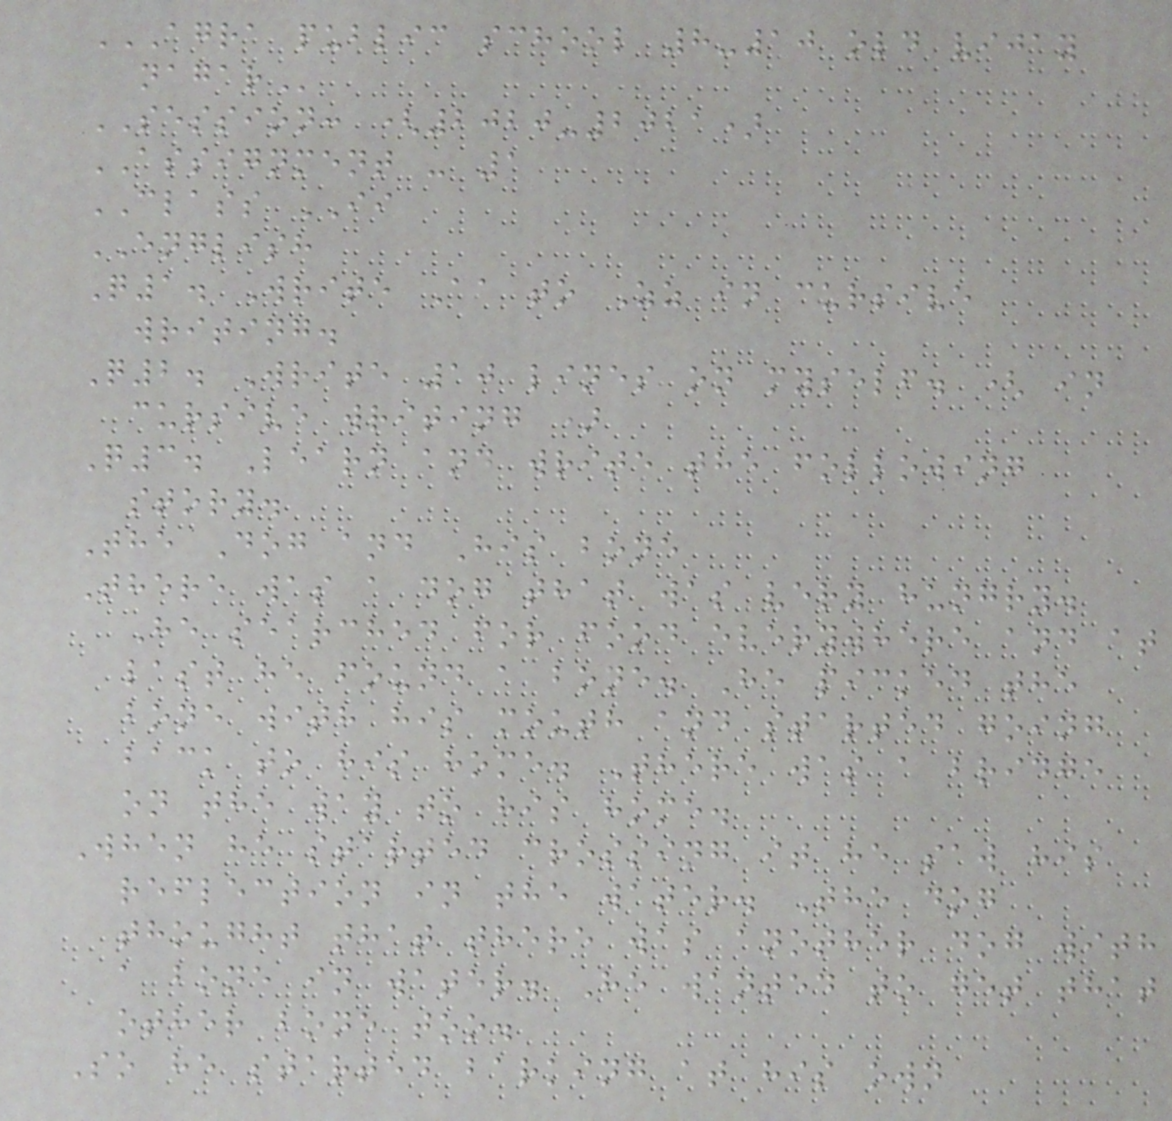AGRA PUBLIC SCHOOL 8-10 OLD VIJAY
NAGAR
SESSION: (2020-2021)
ASSIGNMENT - 1
CLASS II
ENGLISH
Q1. Write Aa to Zz in cursive
writing.
Q2. Write 10 lines on myself. ( in
cursive writing )
Q3. Learn and write the following
story.
The Dog and His bone
There was a dog that was very hungry.
He searched for food everywhere and at
last he found a bone. He picked the
bone with his mouth and started going
back to his home. There was a bridge
on the way to his home.
When he started crossing it he saw his
reflection in the water. The dog
thought that there was another dog with
a bone in water. He wanted to get that
other bone too.
So he started barking at his own
